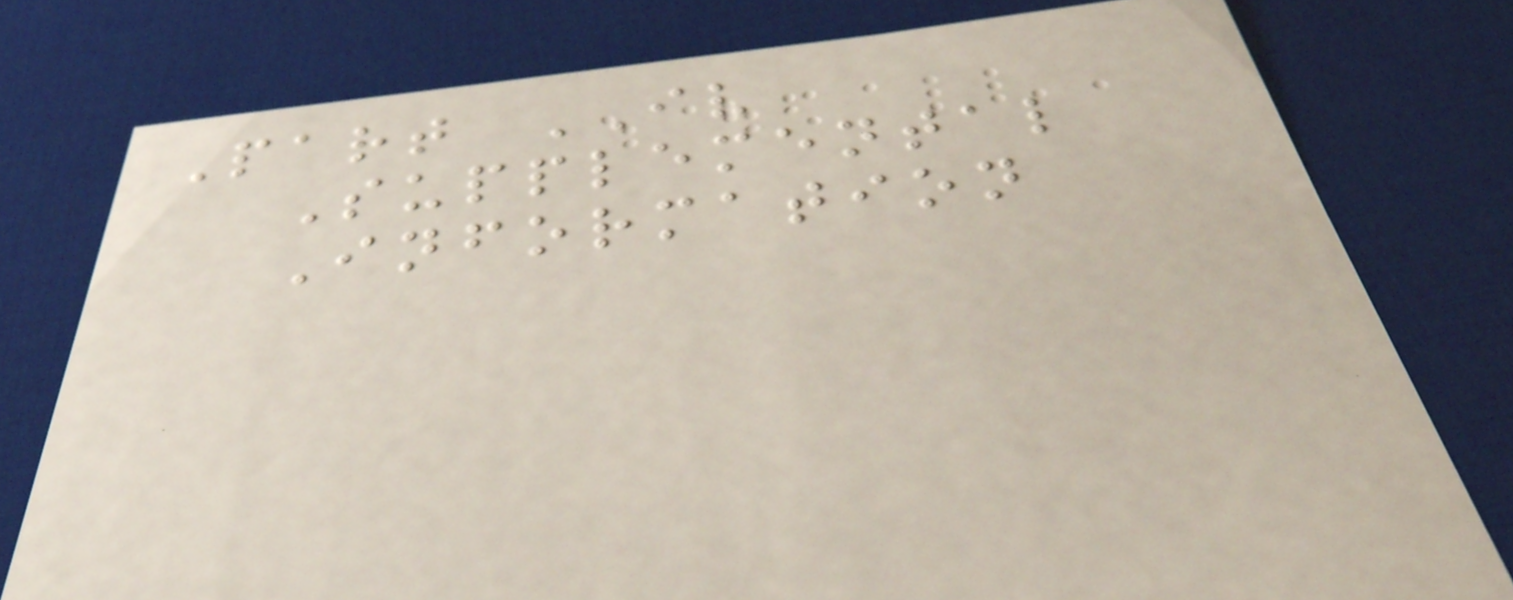Part IV
Supplemental
Information
